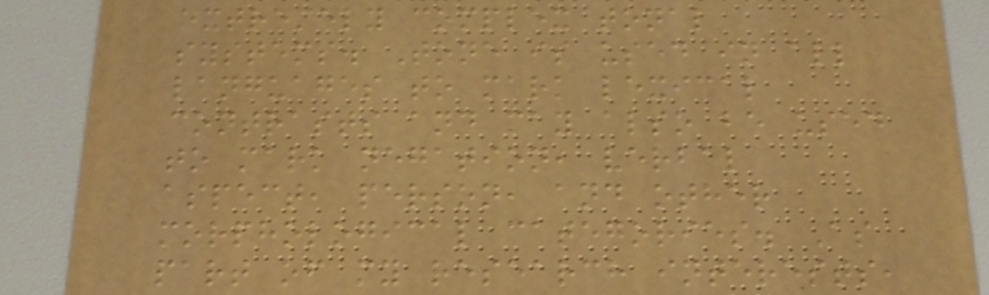extremely complex tonal
systems. Tone is used in all
languages to mark lexical
contrasts and may also be used
to mark negation, verbal
aspect, person, and other
morphological categories. As
part of my research interests,
